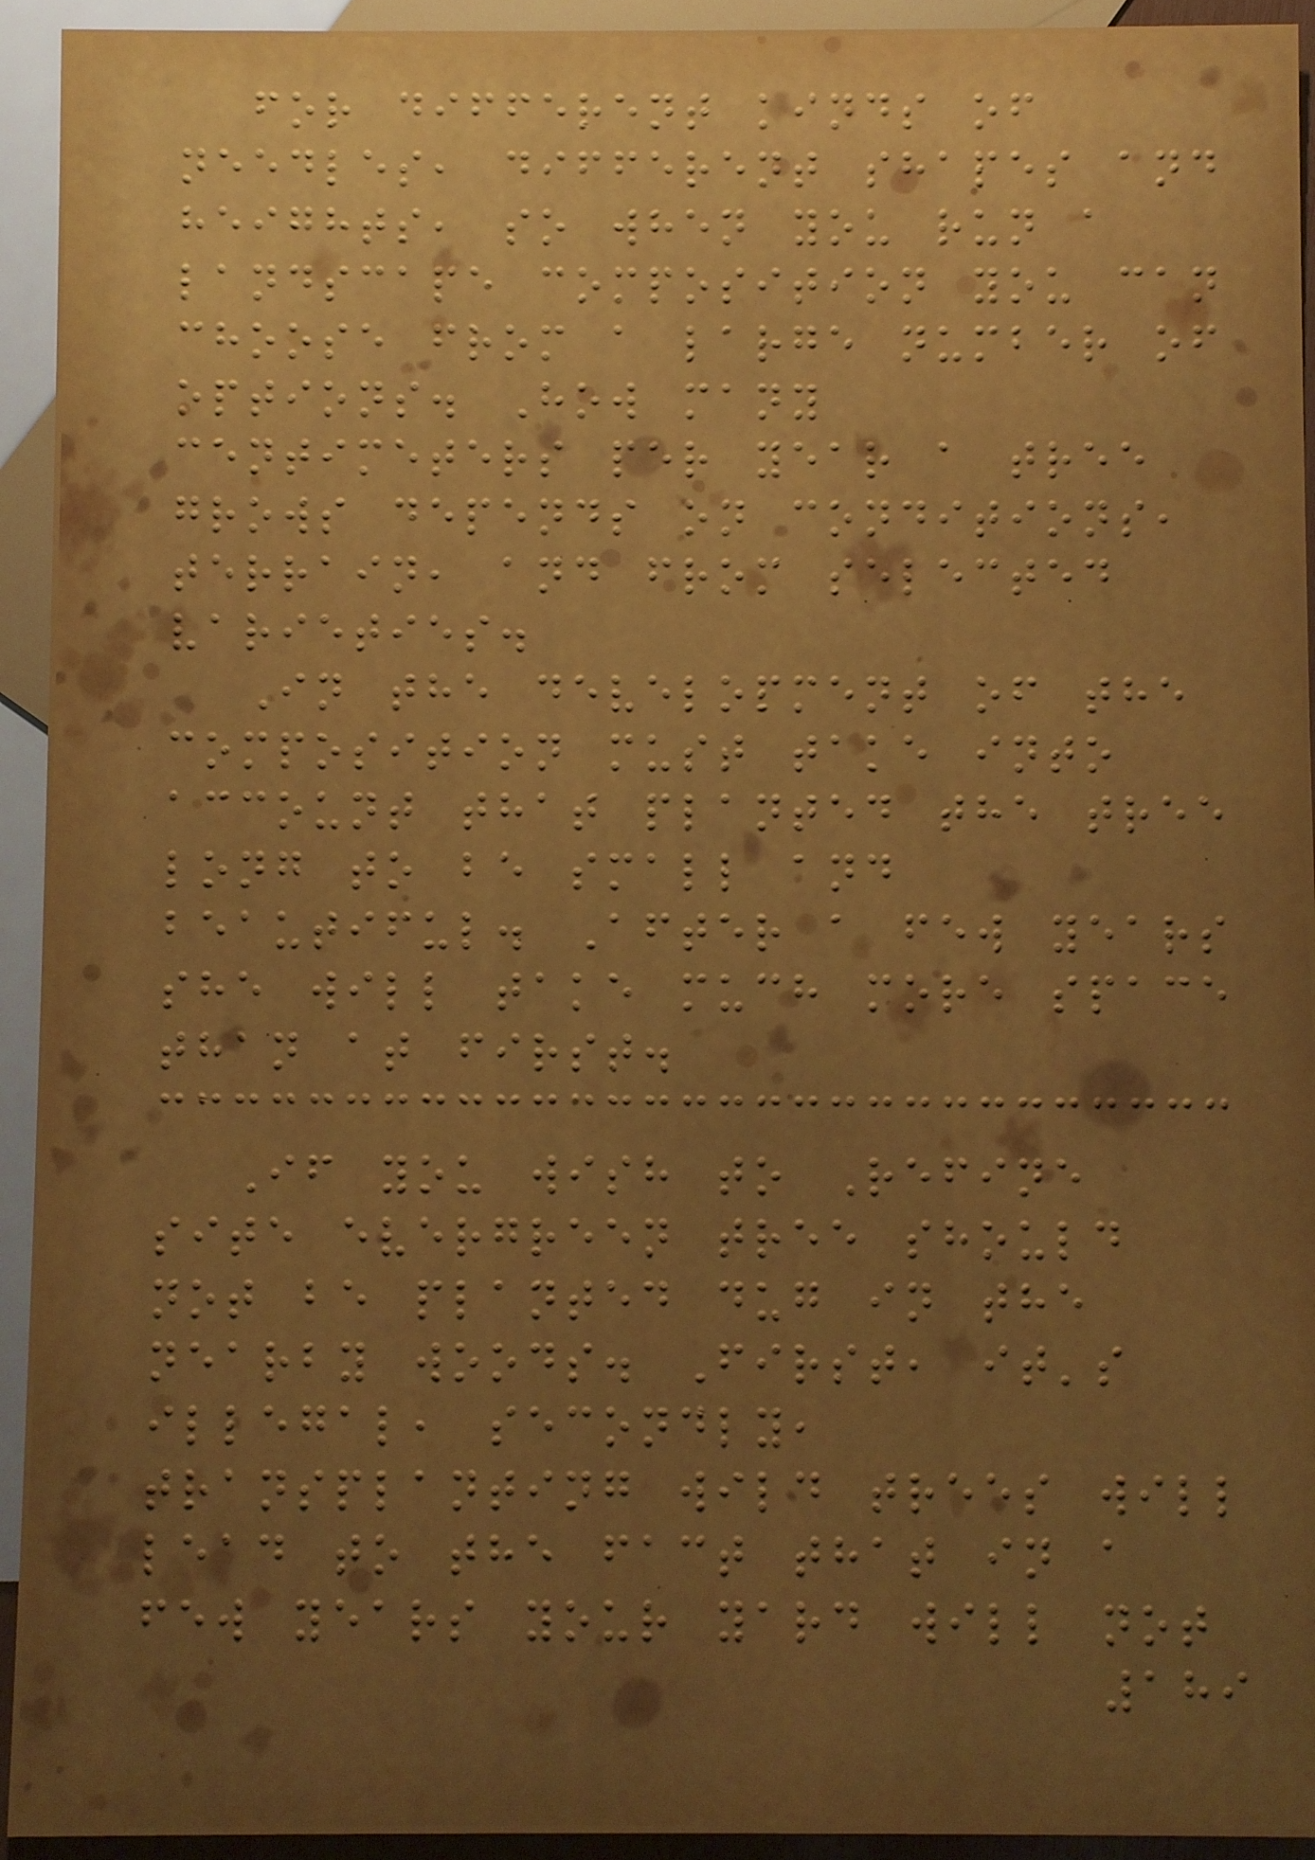for different kinds of
needles, different shapes and
heights, so when you run a
landscape composition you can
choose from a large number of
options. How many
centimeters per year a tree
grows depends on conditions,
terrain, and from selected
varieties.
In the development of the
composition must take into
account that planted the tree
long to be small and
beautiful. After a few years
she will take much more space
than at first.
If you wish to Refine
site evergreen tree should
not be planted dug in the
nearby woods. First, it's
illegal, secondly,
transplanting wild trees will
lead to the fact that in a
few years your yard will not
189
